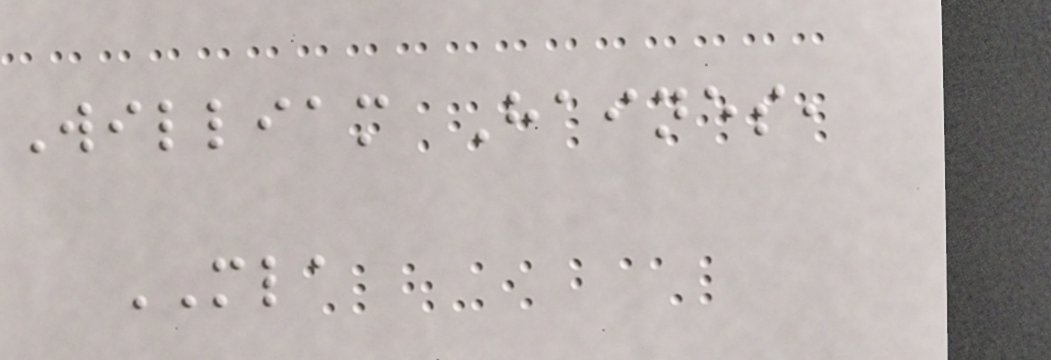William Haines,
MLA
